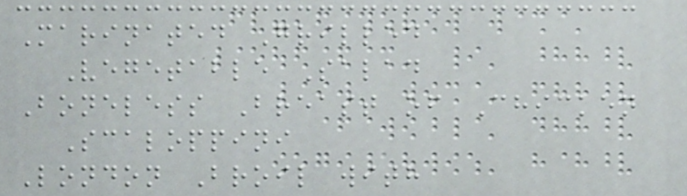Marinated Grilled
Vegetable Salad
Boneless Breast of Chicken
Scaloppini
London Broil with
